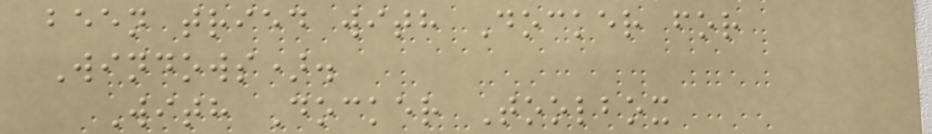been tried with Docker for
Windows).
With Docker Toolbox
